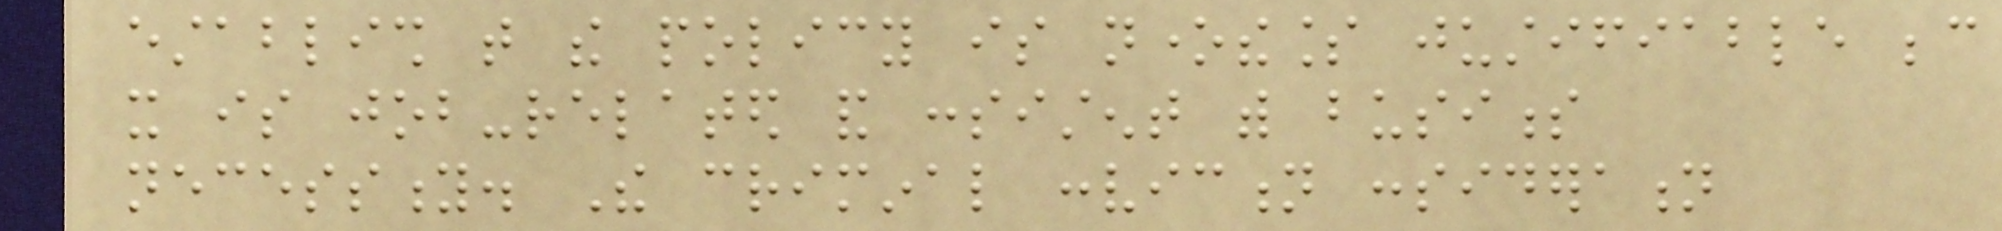establish that the policy is nonetheless justifiable because
it is job-related and consistent with business
necessity. The criminal conviction consideration
